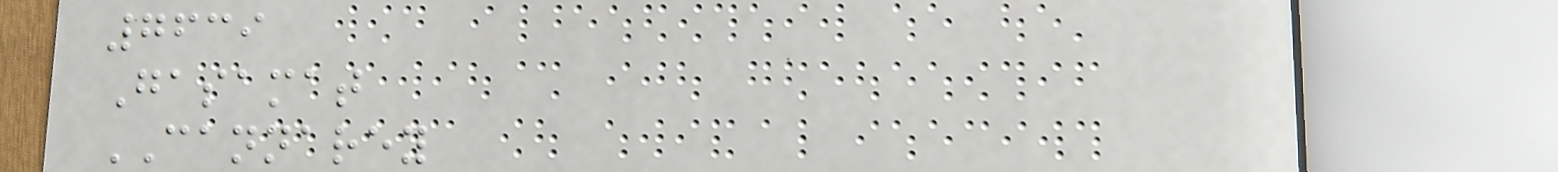7639
Gasamat
CANNAREY
